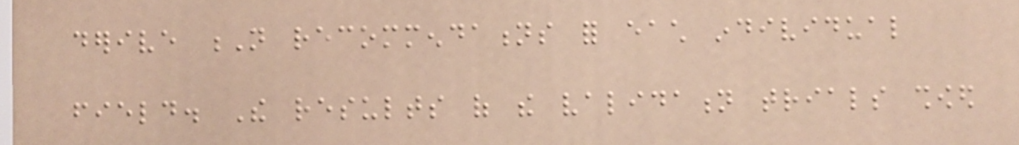derive N recommendations for each individual
field. The results of the validation trials showed
